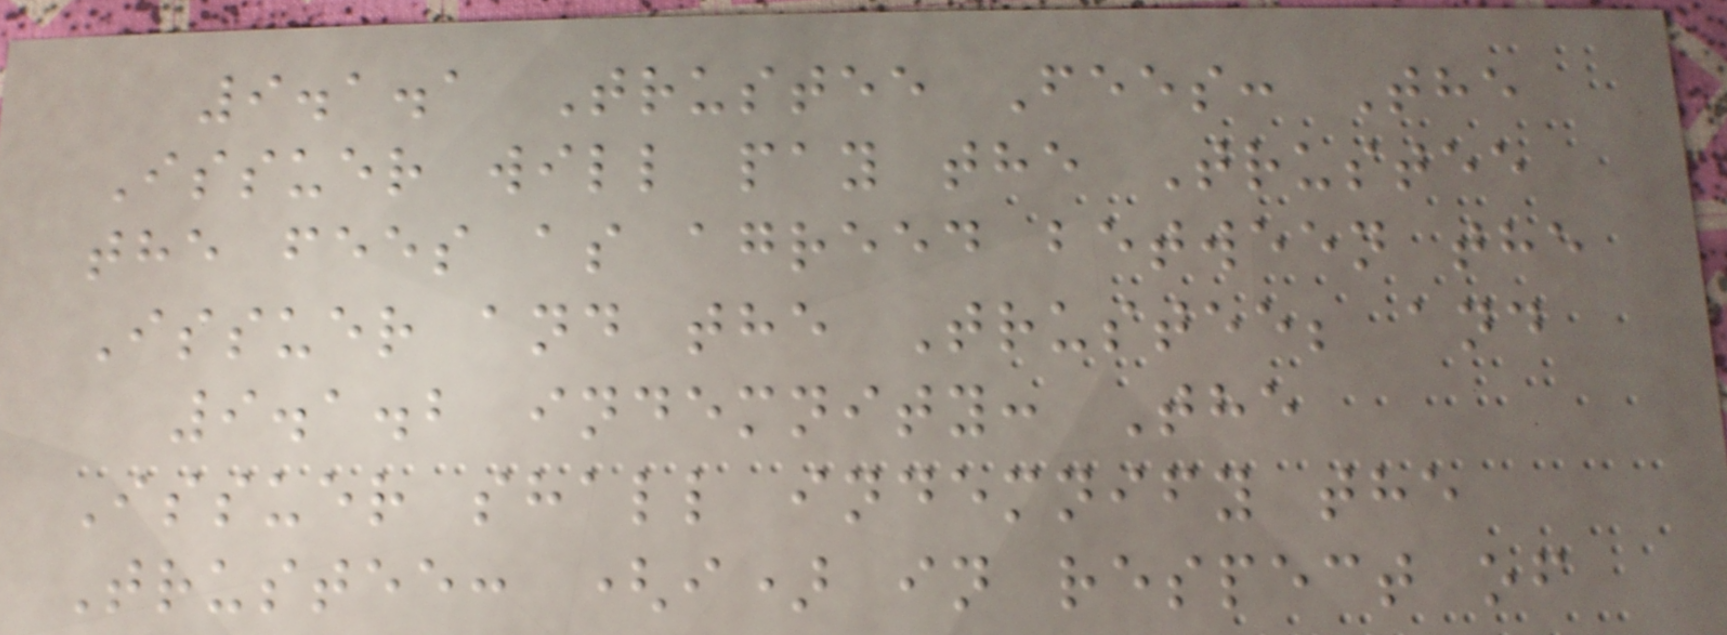9.1.1 Trustee Fees: The
Issuer will pay the Trustee
the fees as agreed between the
Issuer and the Trustee; and
9.1.2 indemnity: The
Issuer shall indemnify the
Trustee: (i) in respect of
